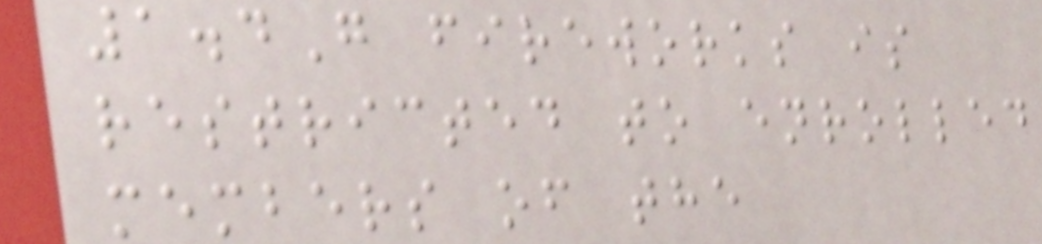1.4G fireworks is
restricted to enrolled
members of the
